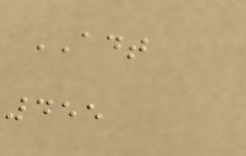ADT
455
